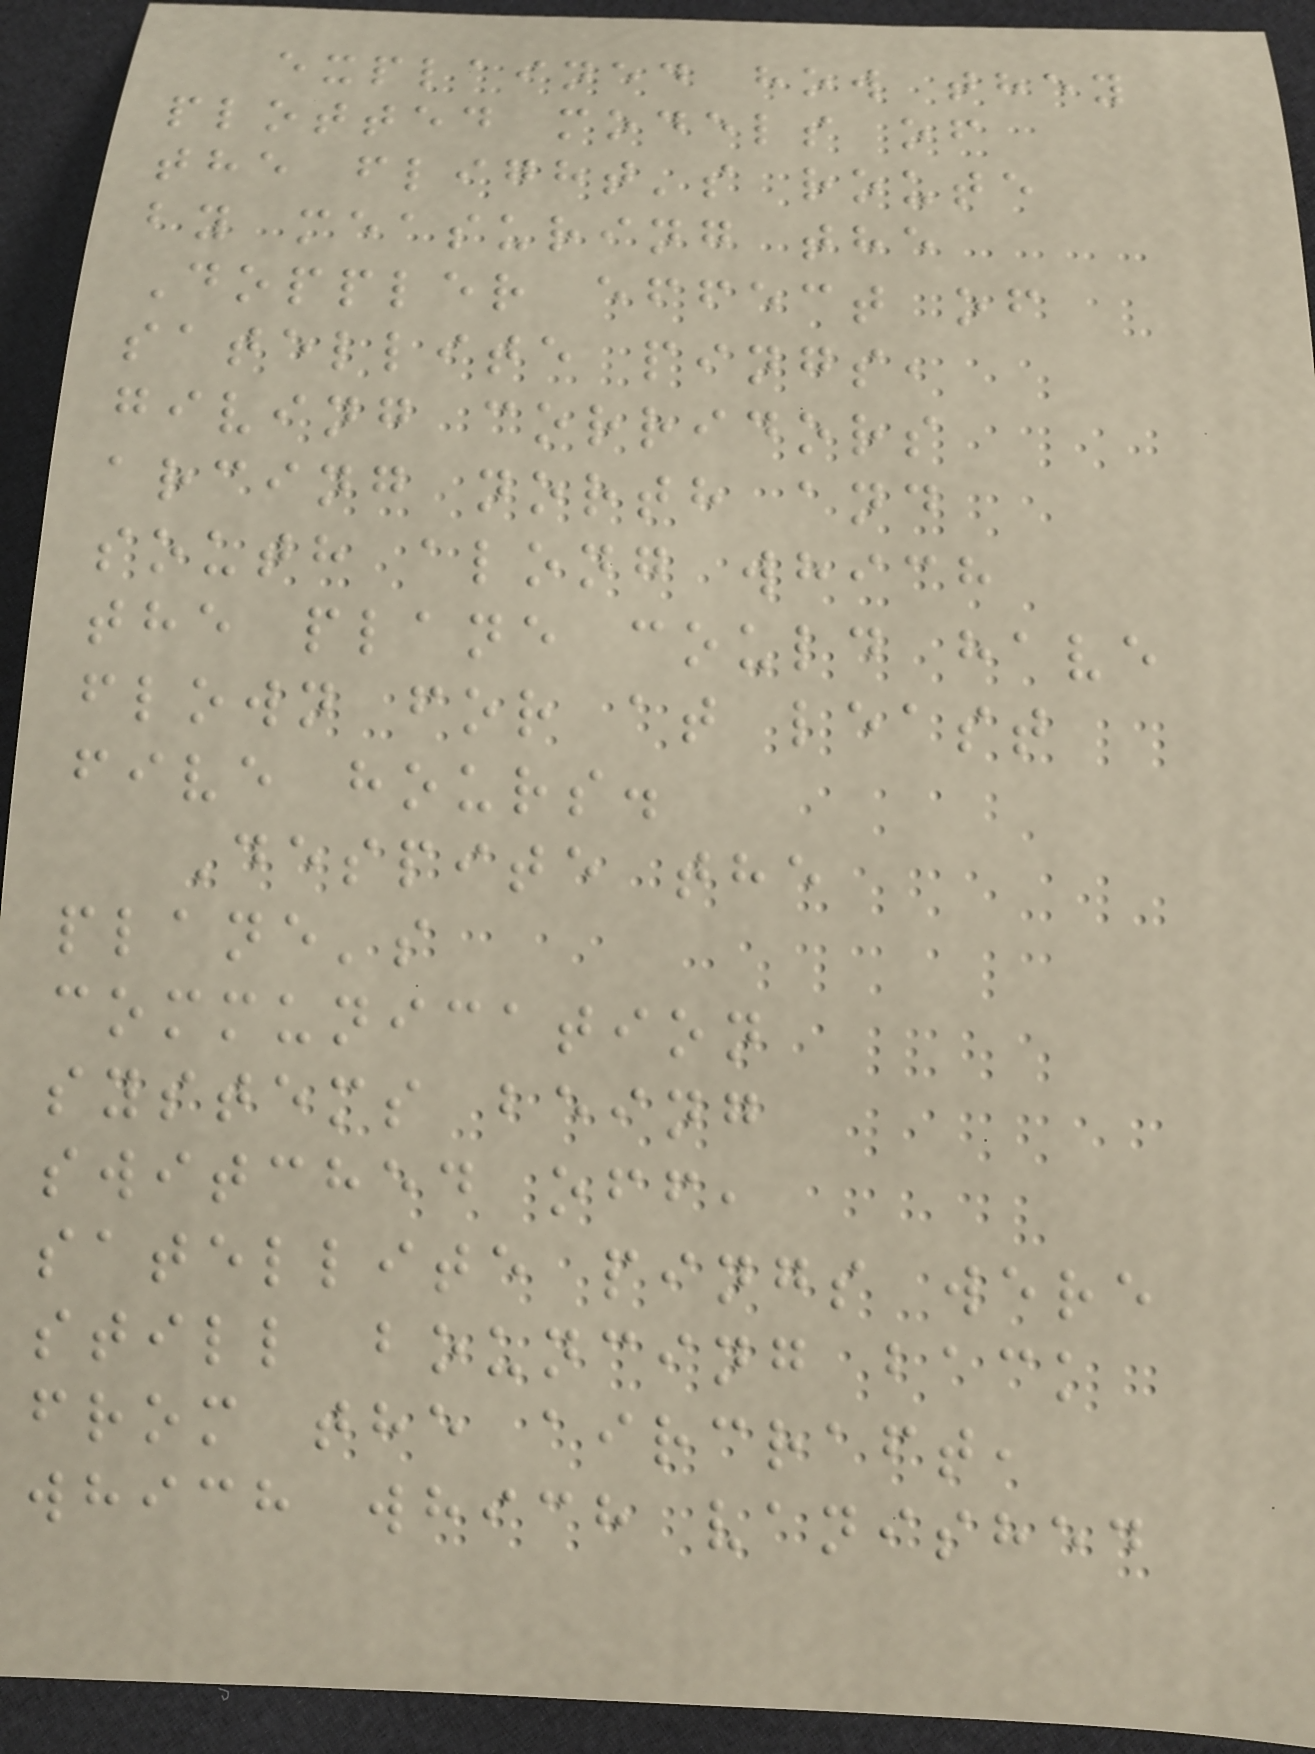explained how they
plotted models of
the flight's route
by measuring the
Doppler effect of
satellite pings,
giving corridors
arcing north and
south along which
the plane could have
flown for at least
five hours.
Despite the
plane's
communication
systems being
switched off,
satellite pings were
still bouncing back
from the aircraft,
which which vanished
